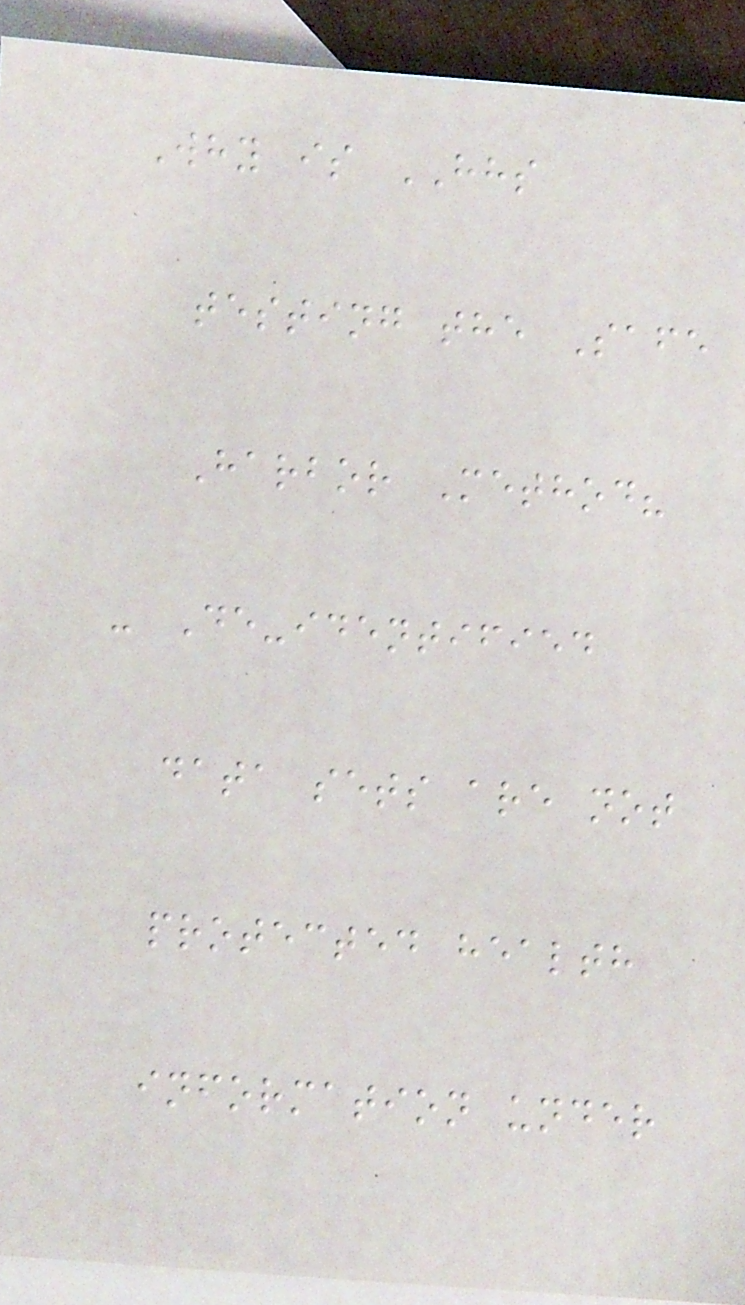Why is HHS
testing the Safe
Harbor Method?
- De-identified
data sets are not
protected health
information under
